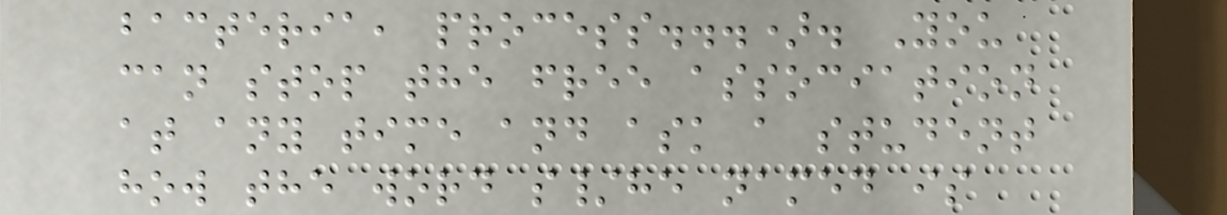bacteria, process...). You
can stop the free association
at any time and ask a student
how the word s/he named is
